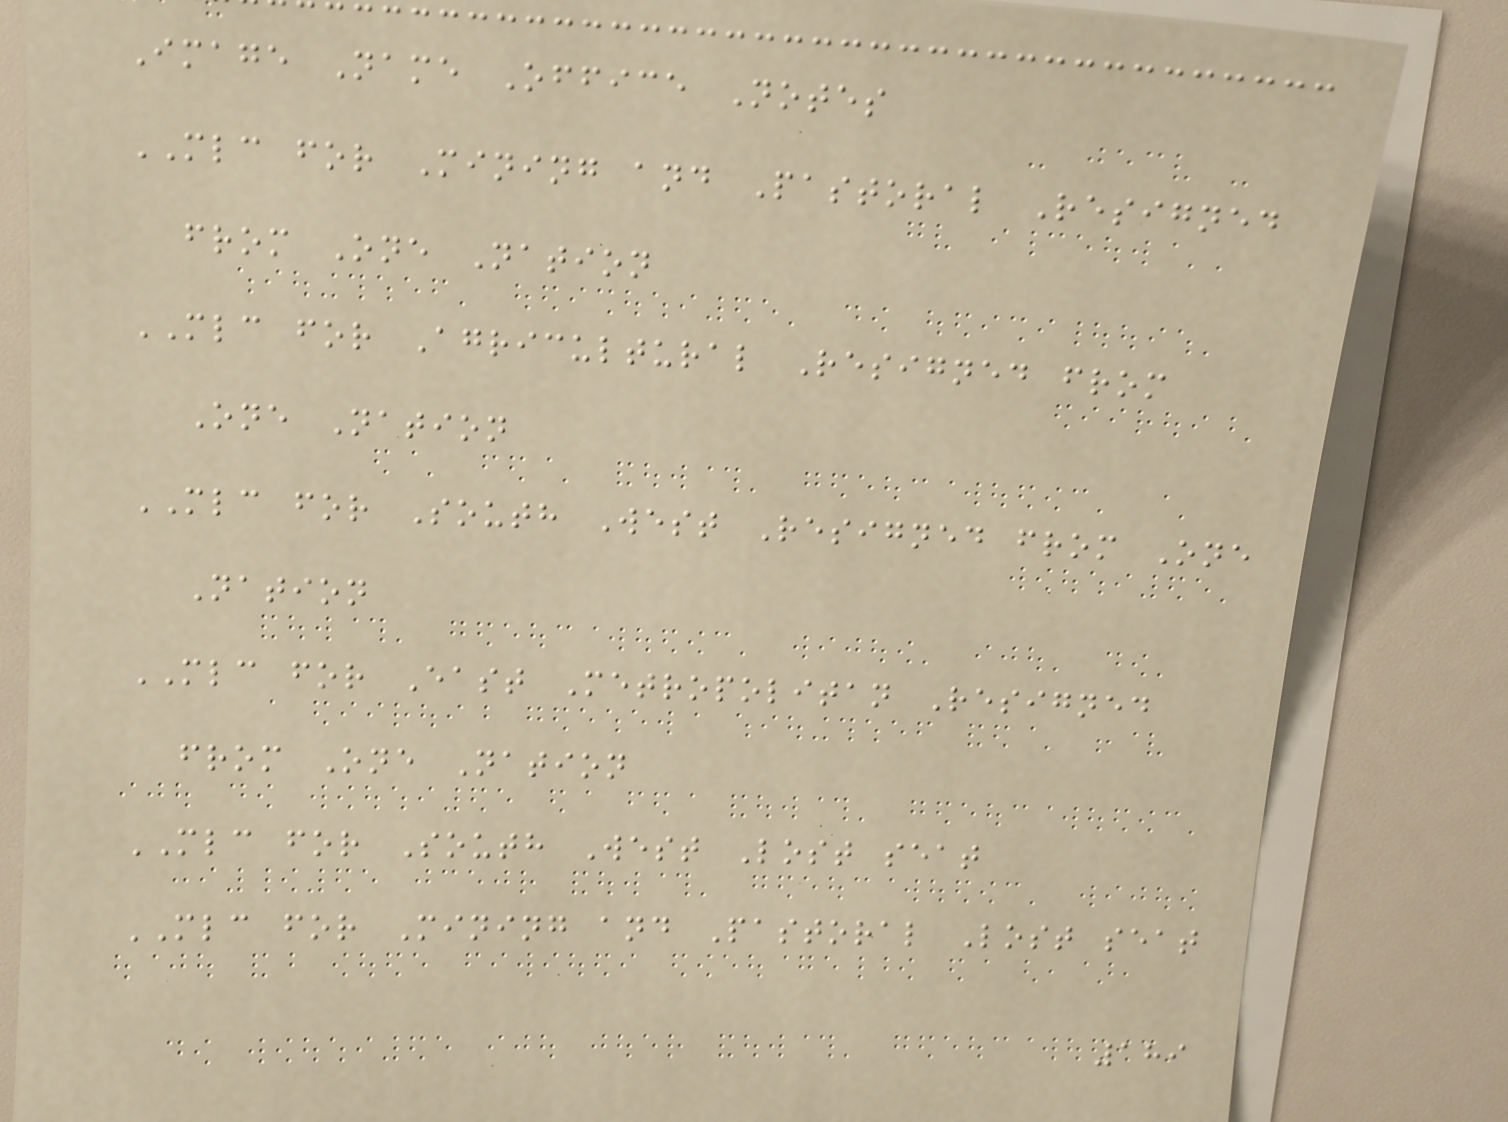Image Name Office Notes
MLC for Mining and Pastoral Resigned
from One Nation
MLC for Agricultural Resigned from
One Nation
MLC for South West Resigned from One
Nation
MLC for East Metropolitan Resigned
from One Nation
MLC for South West Lost seat
MLC for Mining and Pastoral Lost seat
189
